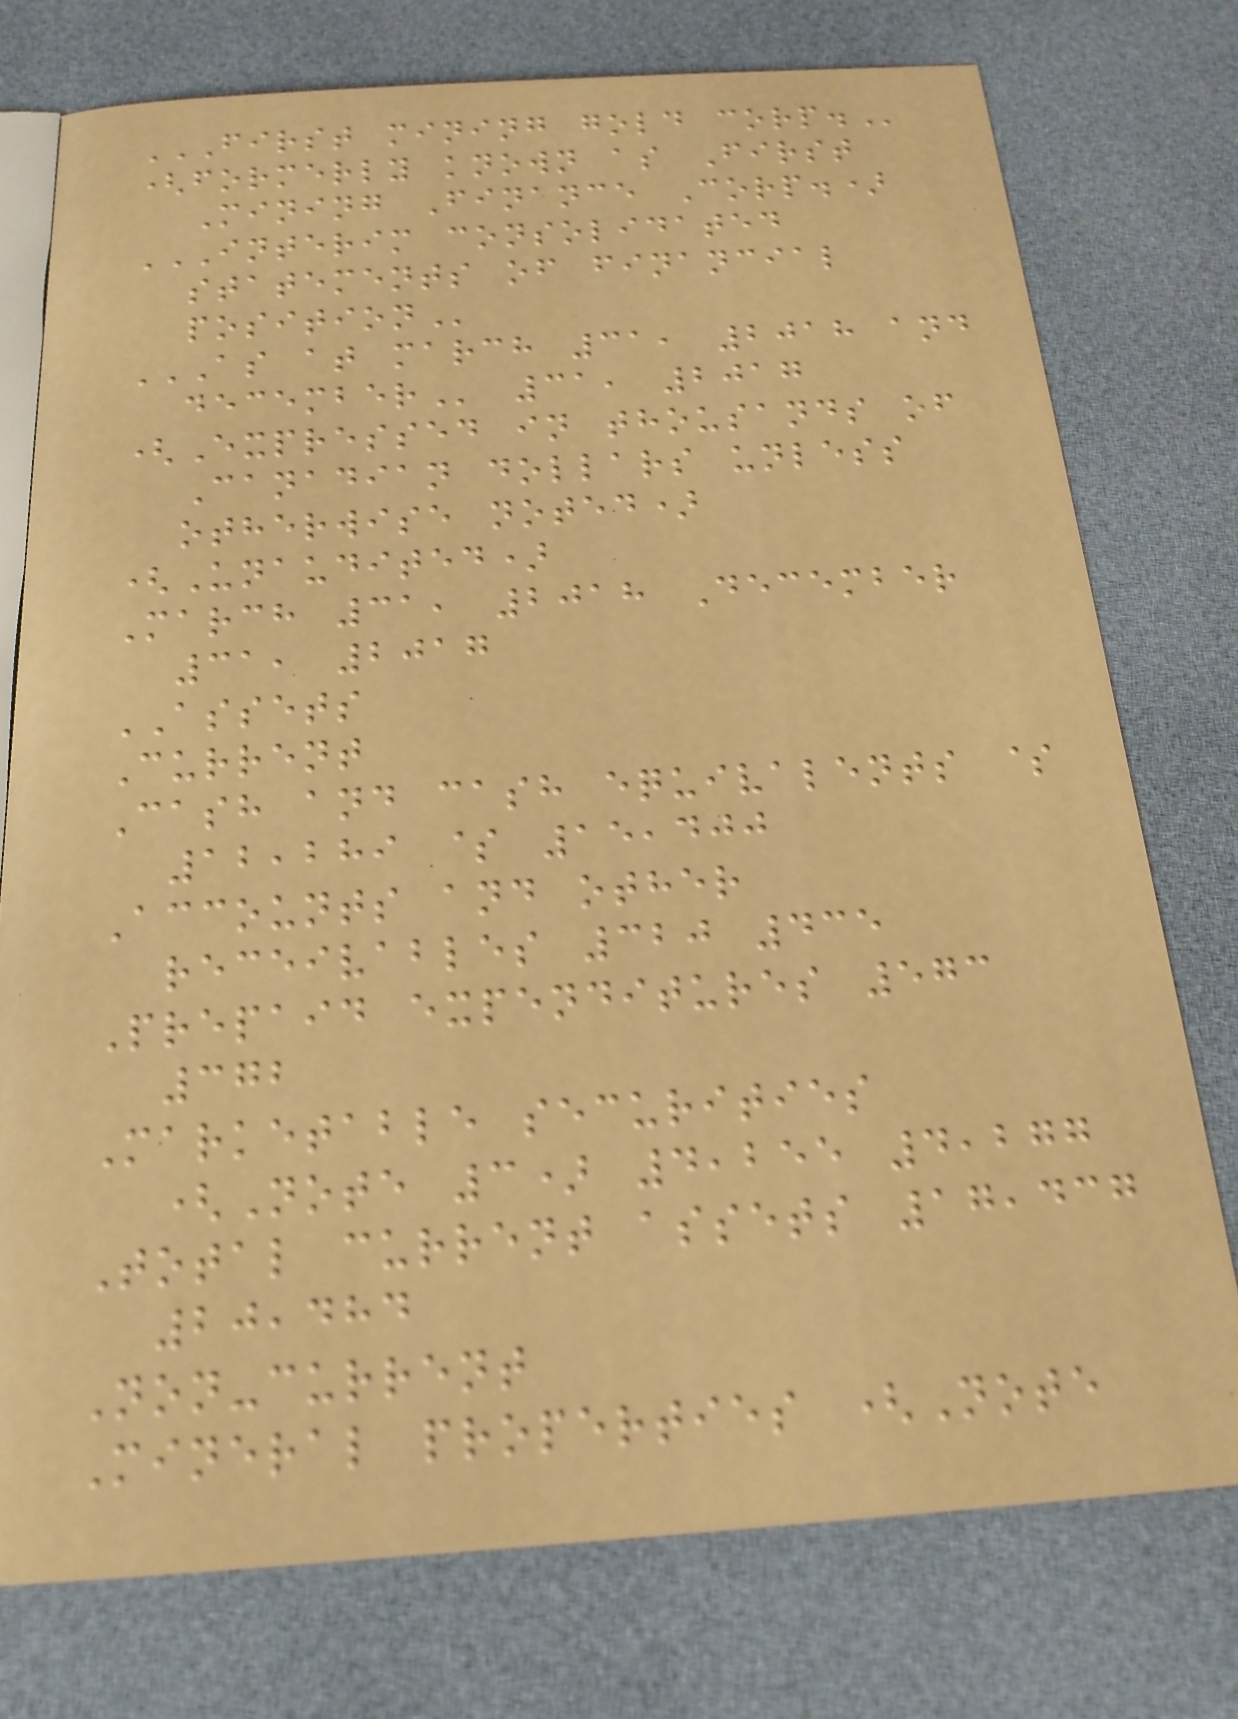FIRST MINING GOLD CORP.
(formerly known as First
Mining Finance Corp.)
INTERIM CONSOLIDATED
STATEMENTS OF FINANCIAL
POSITION
AS AT MARCH 31, 2018 AND
DECEMBER 31, 2017
(Expressed in thousands of
Canadian dollars unless
otherwise noted)
(Unaudited)
March 31, 2018 December
31, 2017
ASSETS
Current
Cash and cash equivalents $
12,289 $ 15,400
Accounts and other
receivables 320 435
Prepaid expenditures 573
372
Marketable securities
(Note 3) 4,255 4,277
Total current assets 17,437
20,484
Non-current
Mineral properties (Note
